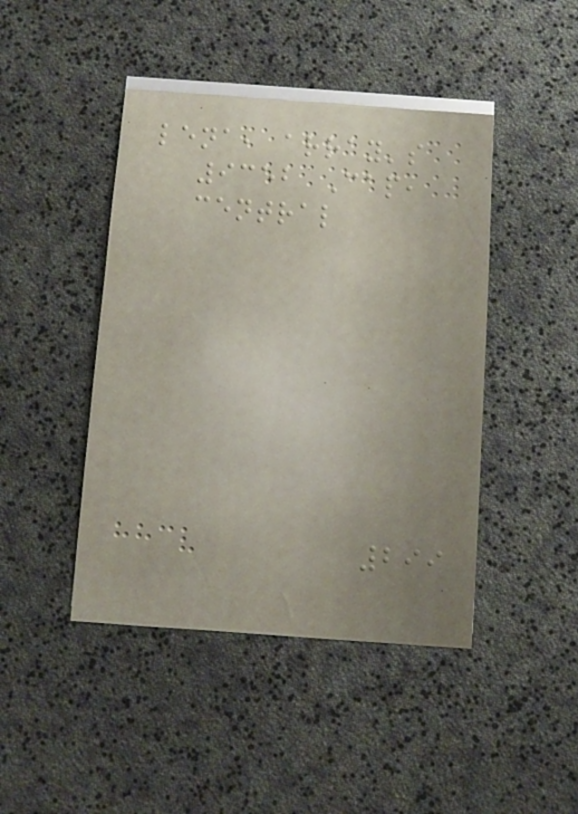lena, array's
9352 Cap,
central
299
